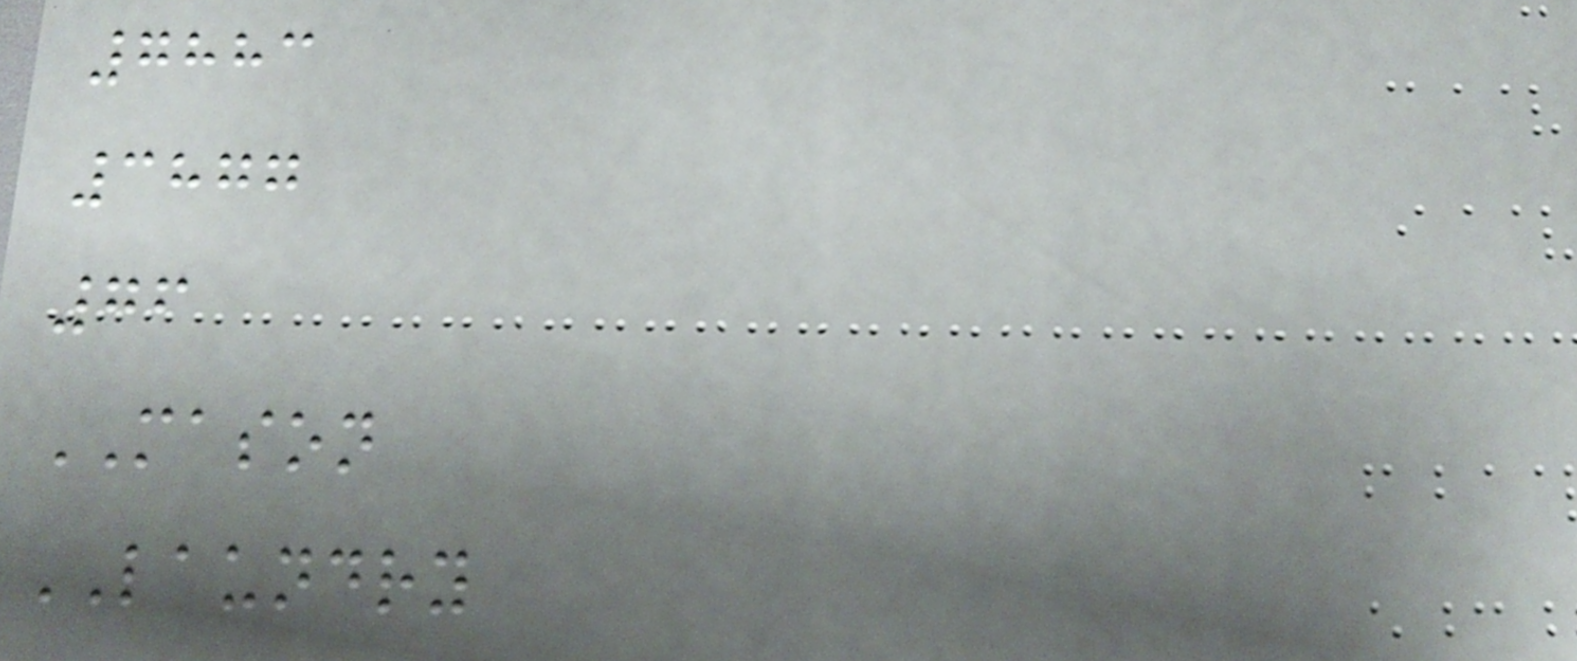7883
3877
76
MASON
LAUNDRY
